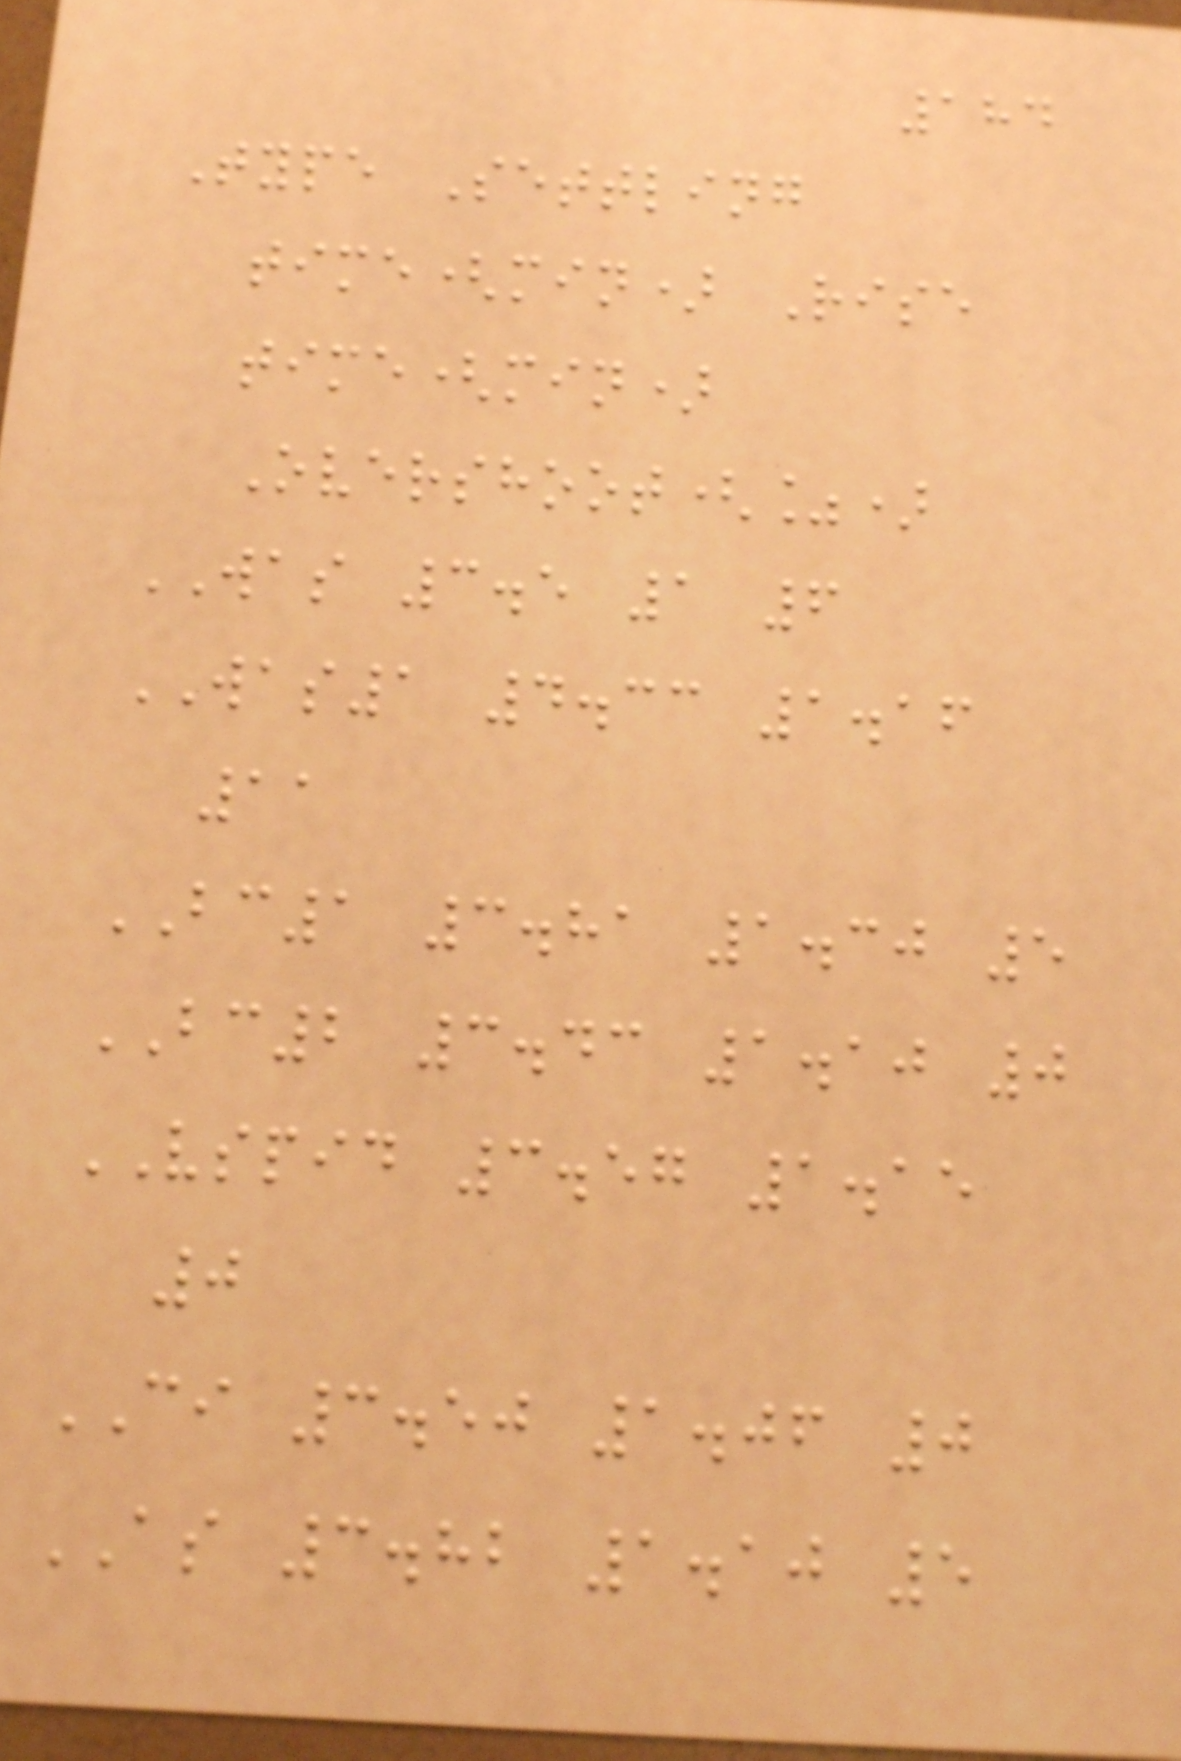184
Type Settling
time(min) Rise
time(min)
Overshoot(%)
WAS 3.5 1 6
WAS1 4.33 1.16
11
BC1 3.81 1.30 5
BC2 3.43 1.10 0
VSPID 3.57 1.15
0
CI 3.50 1.06 0
AS 3.82 1.10 5
